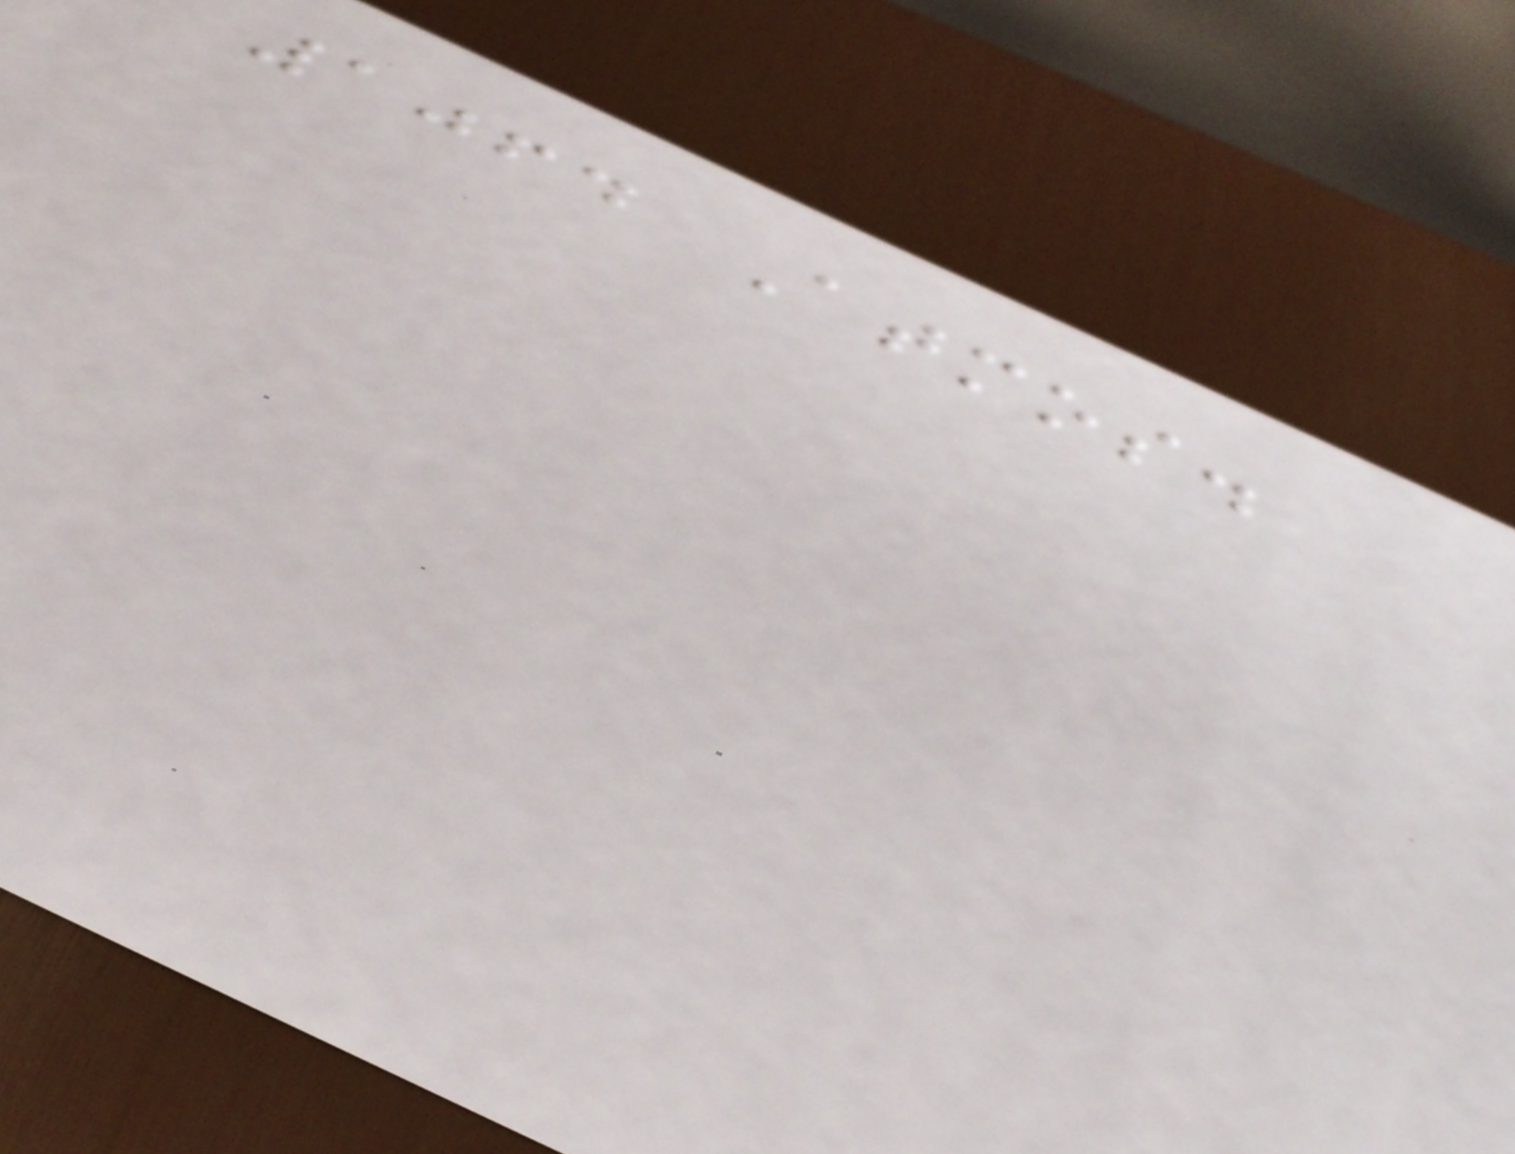1064 Atmos.
